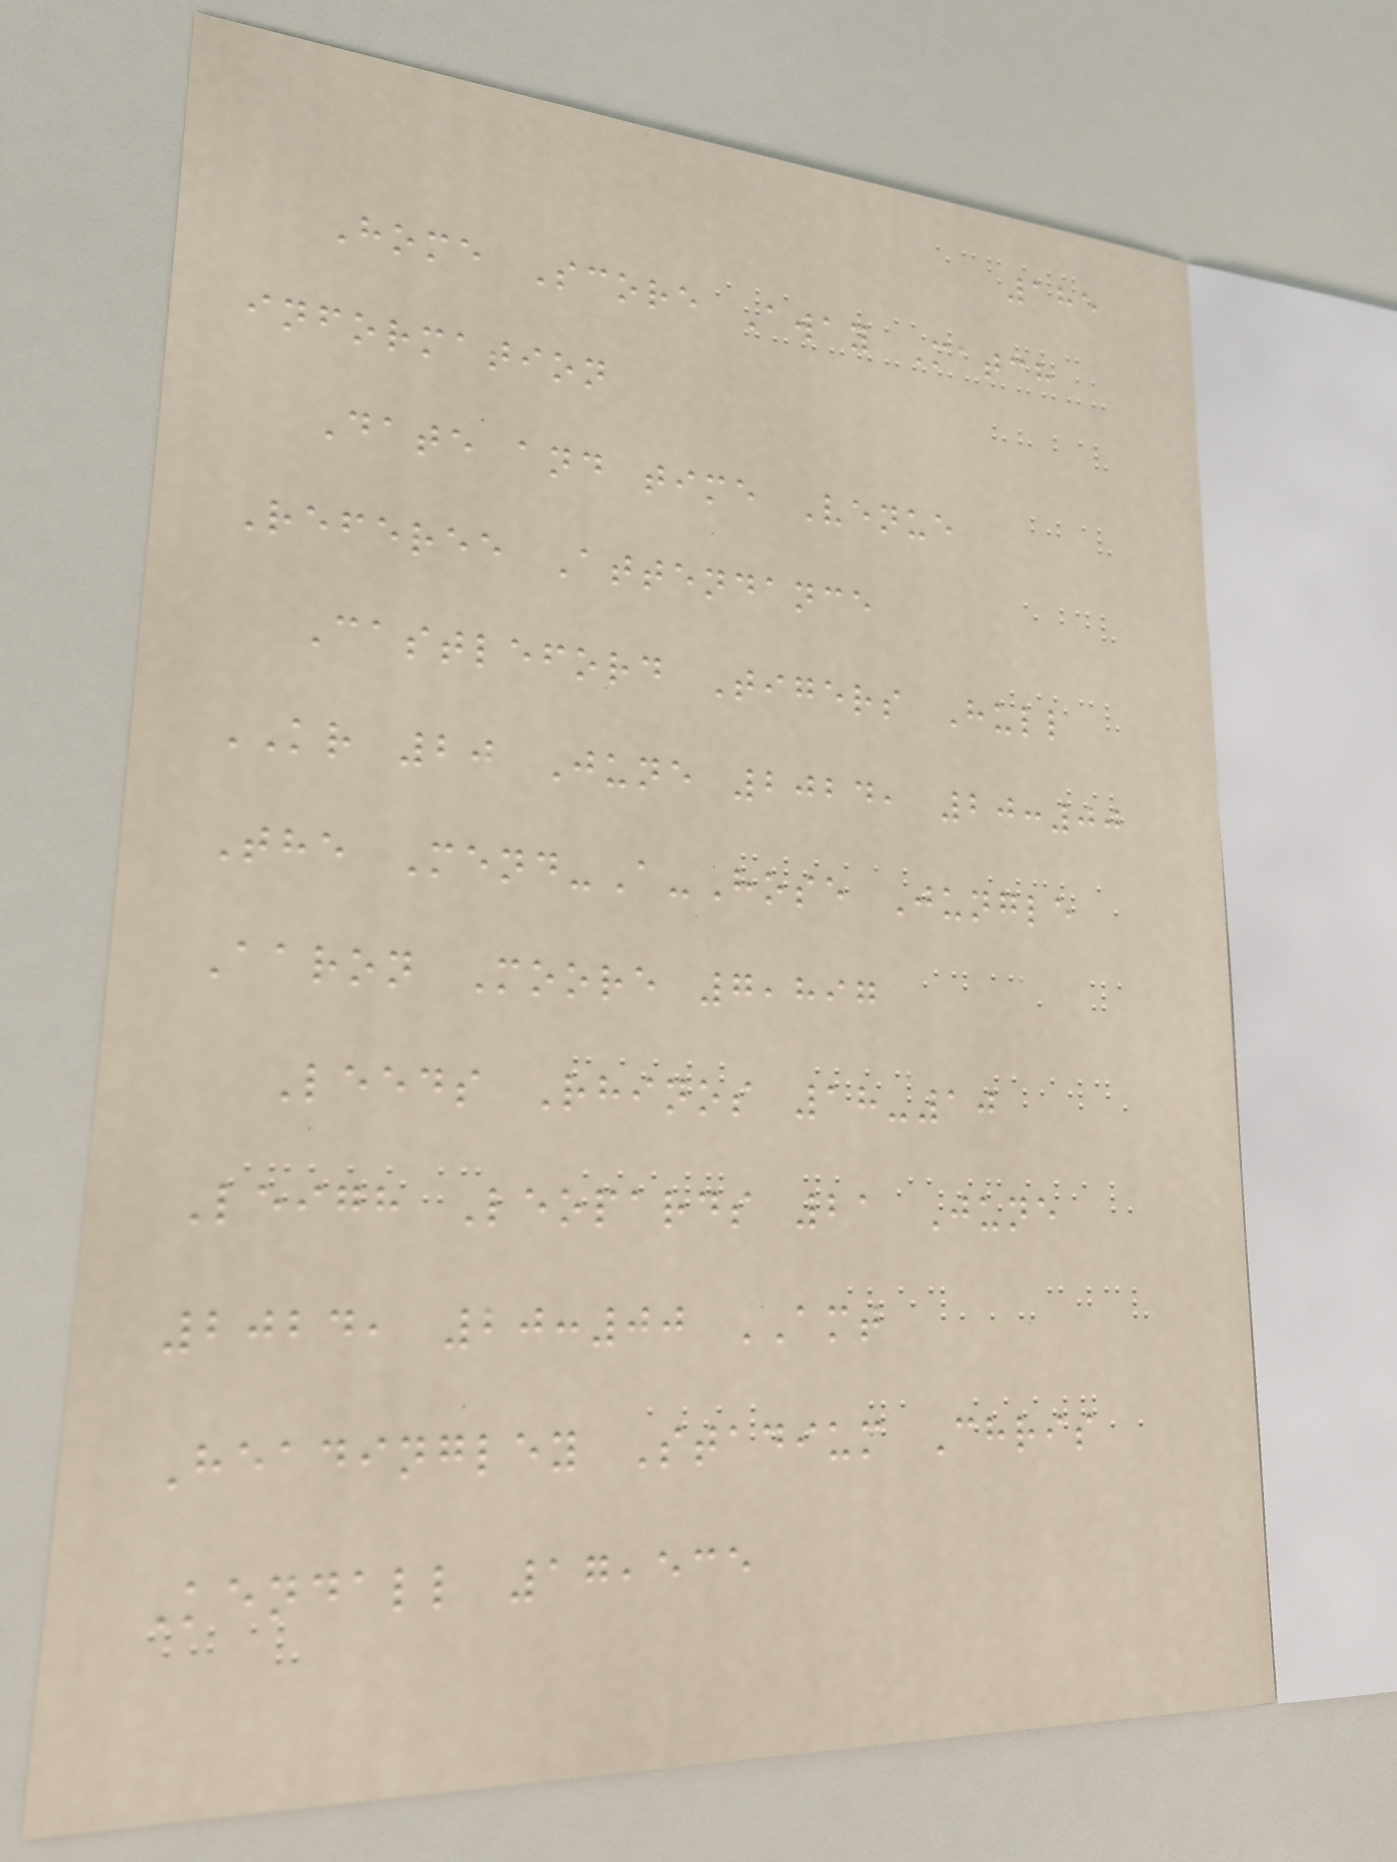185
Home Score Away Match
information
Date and time Venue
Referee Attendance
Castleford Tigers Hull
KR 20 June 2024, 20:00
The Mend-A-Hose Jungle
Aaron Moore 7,897
Leeds Rhinos 18-10
Leigh Leopards 21 June
2024, 20:00 AMT
Headingley Stadium Chris
Kendall 17,535
